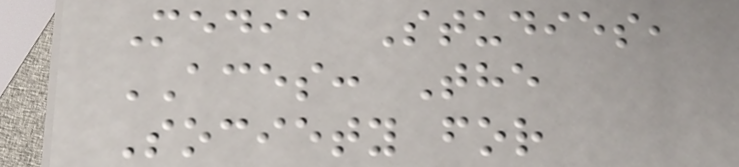Media Studies,
ACES: The
Society for
